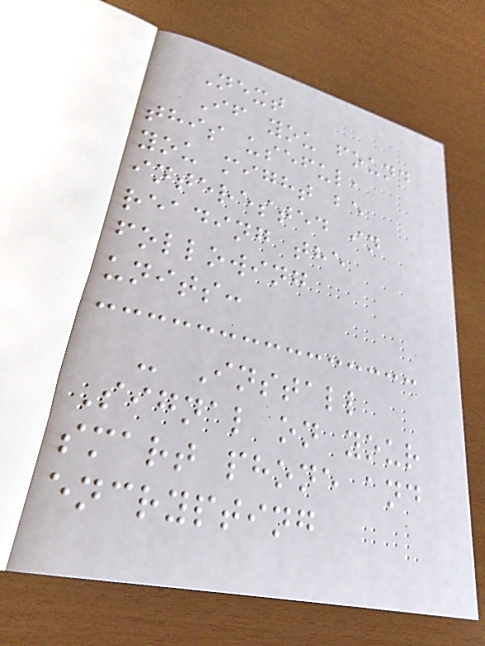Next
If you found
this useful,
you might be
interested in
reading the
following
units:
- Install
Signal on your
smart phone and
encrypting
